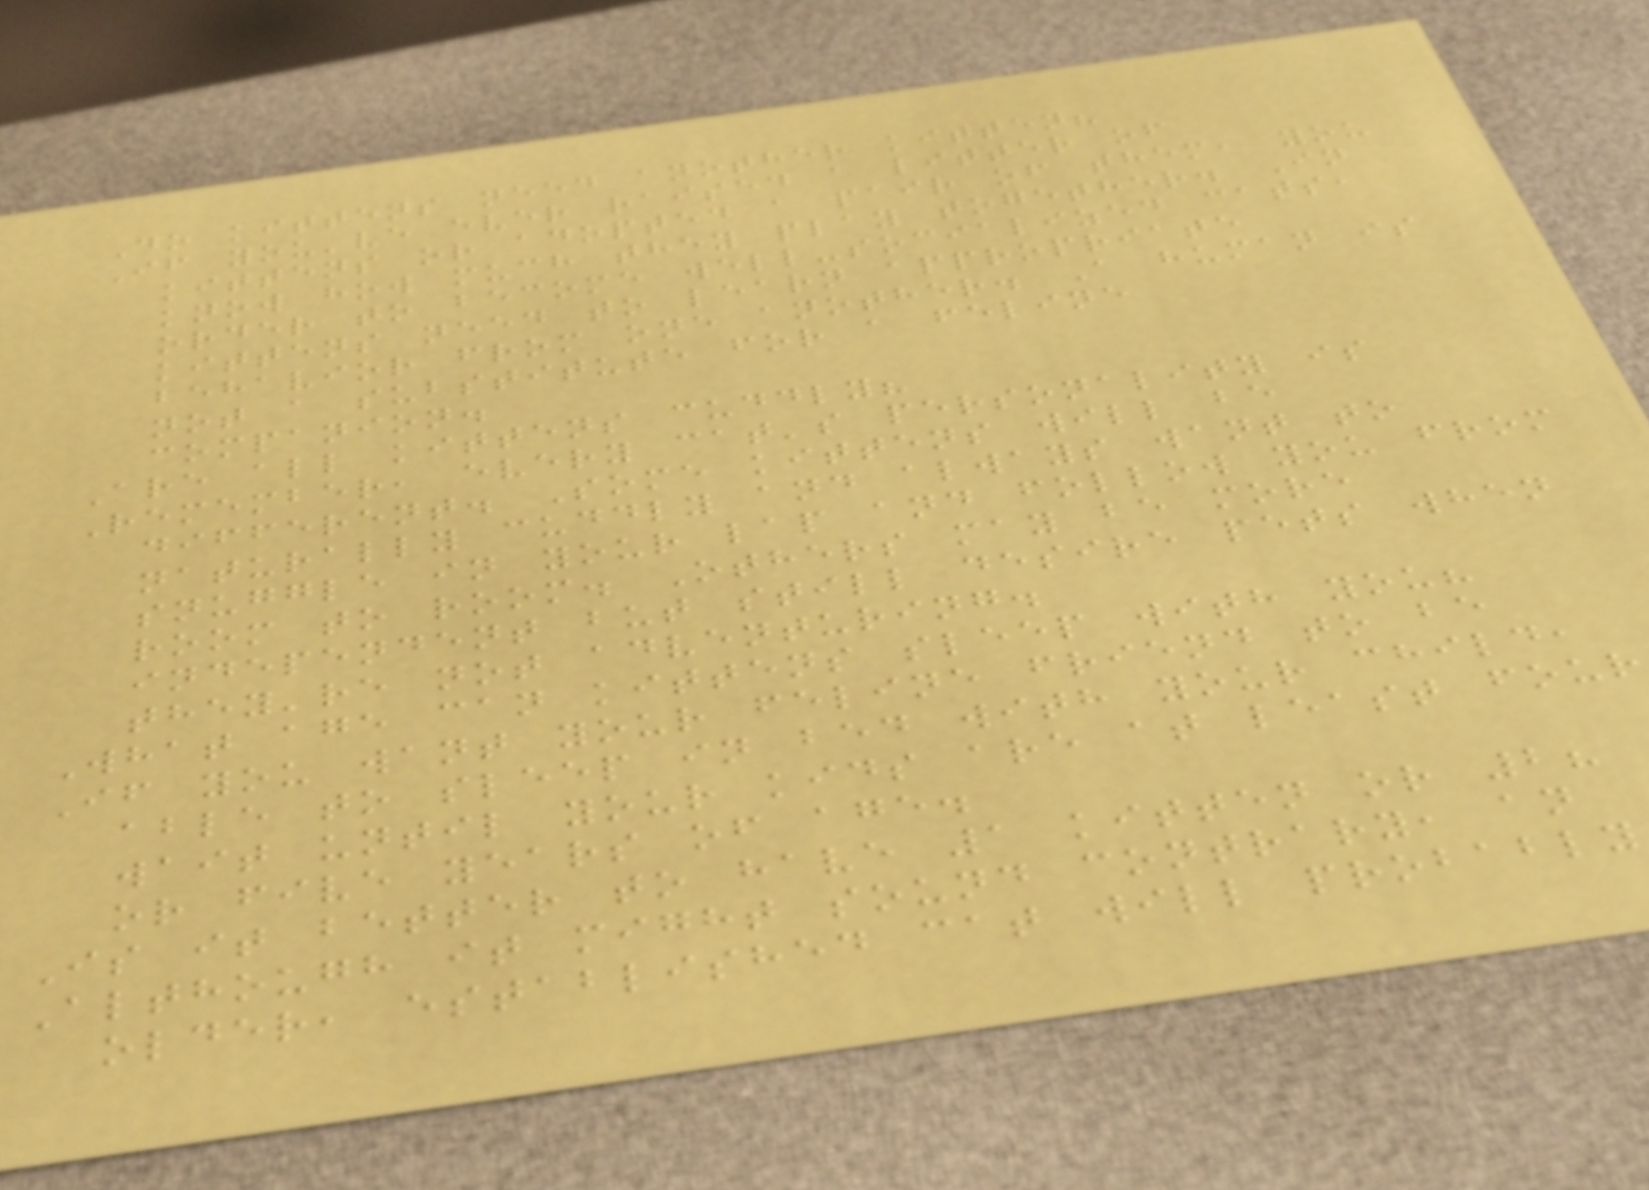Do kittens need another kitten?
If you've ever raised a litter of
kittens or adopted a pair of them, you
know how much they play together. In
order to become well-socialized cats,
kittens need to learn appropriate
behavior from one another. A human is
not a substitute for a feline
companion.
Are all kittens cuddly?
Remember, every cat's personality is
different. Some kittens will be
naturally cuddly and always want to
snuggle in your lap and follow you from
room to room. Others may be more
independent but still desire pets when
they're not adventuring.
What age can kittens sleep with you?
If you want your feline friend to be
able to sleep in bed with your child,
wait until your kids are at least four
or five years of age.
Is it better to have 1 kitten or 2?
Although it might sound contrary, an
older, established cat will probably
